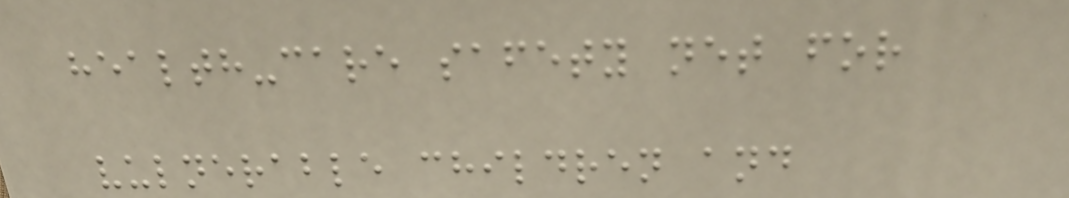health-care safety net for
vulnerable children and
